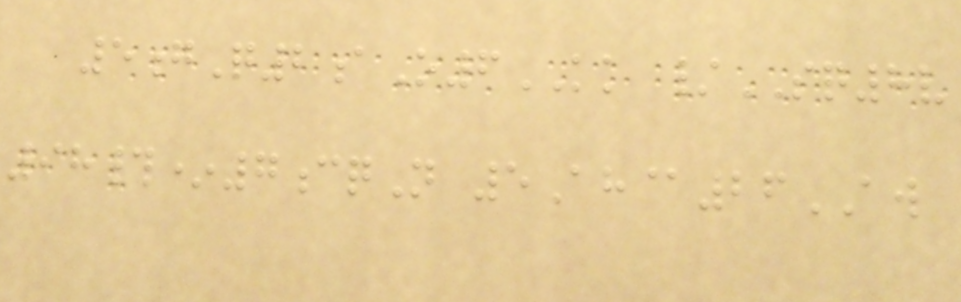5gQ2aO6KK /SQ8v
98#*7cqN 5Ah@26AW
